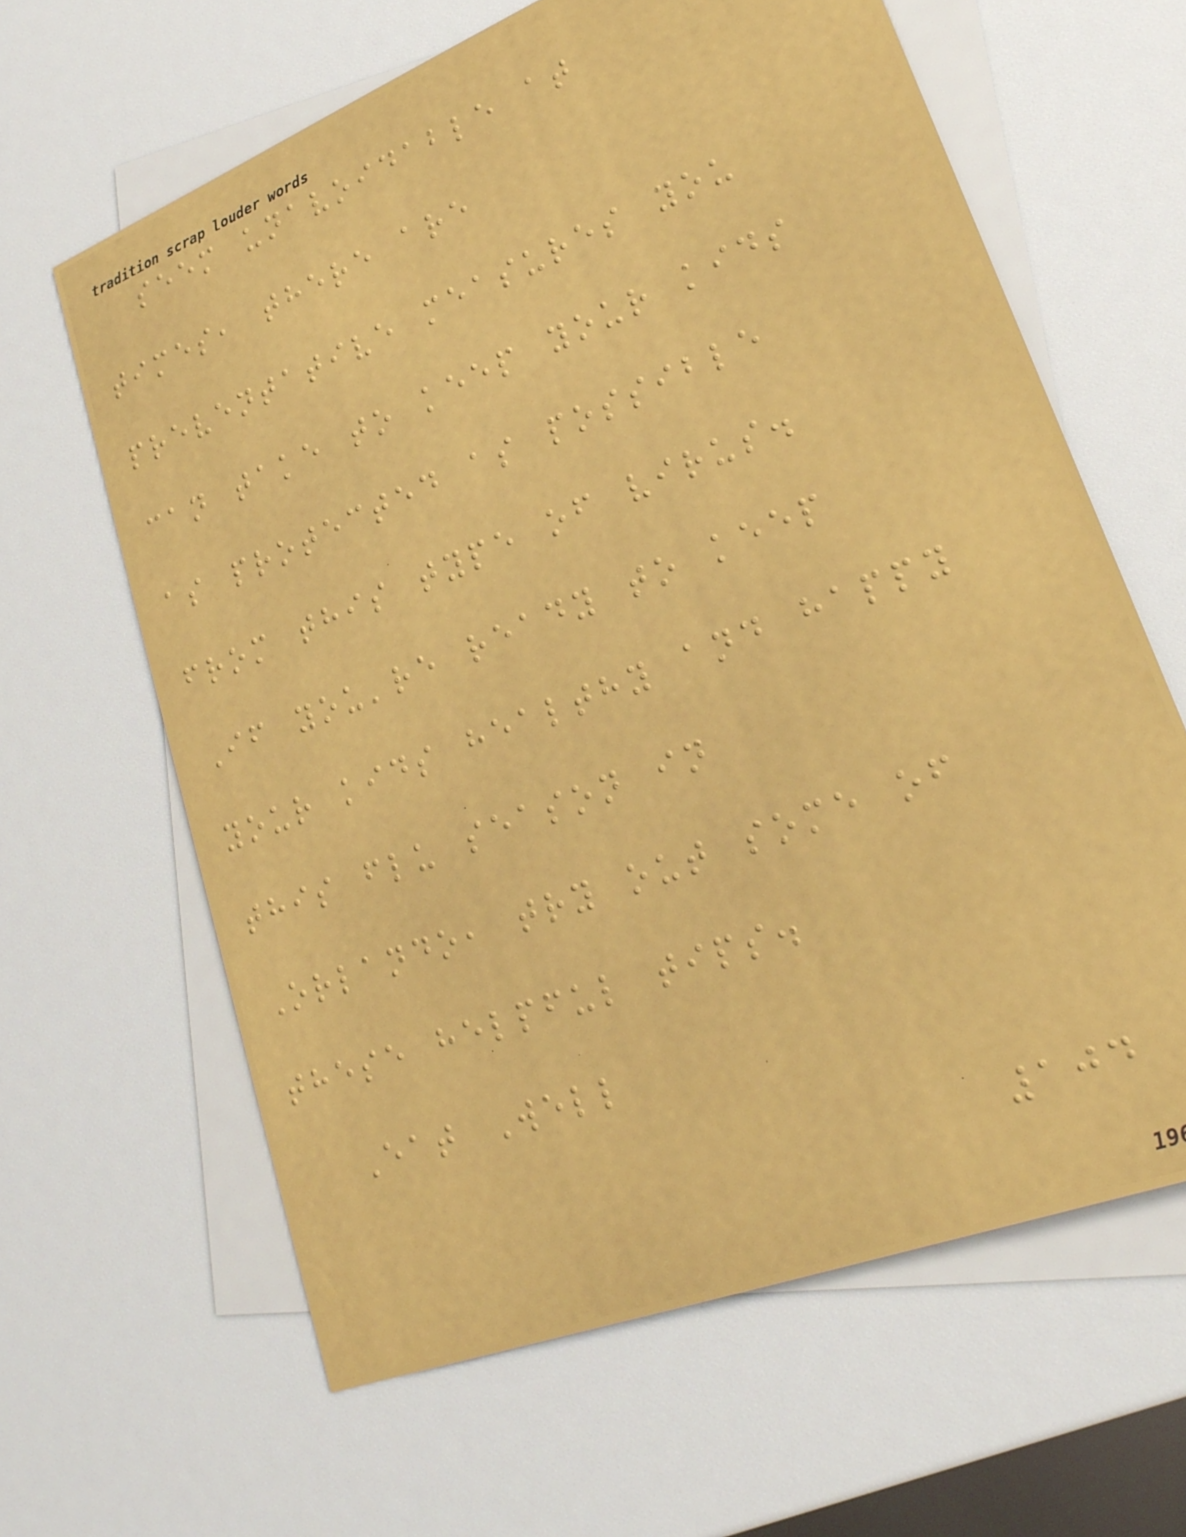seem unavoidable at
times, there are
preventative measures you
can take to keep your kids
as protected as possible
from this type of virus.
If you're ready to keep
your kids healthy and happy
this flu season in
Orlando, try out some of
these helpful tips.
Eat Well
104
